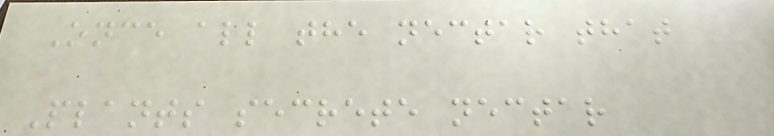Once all the nectar that
Plants secrete nectar
